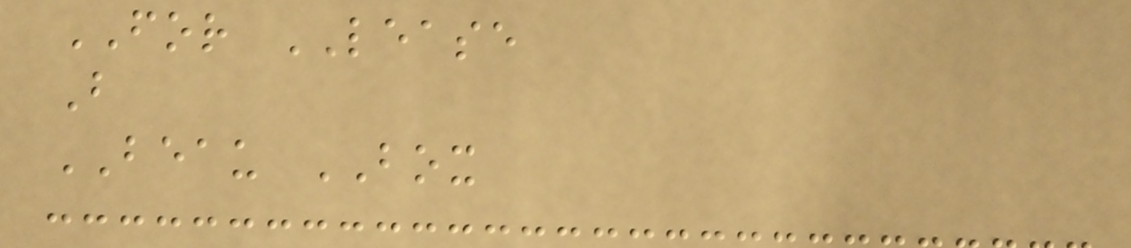FOR LEASE
B
BEAU BOX
